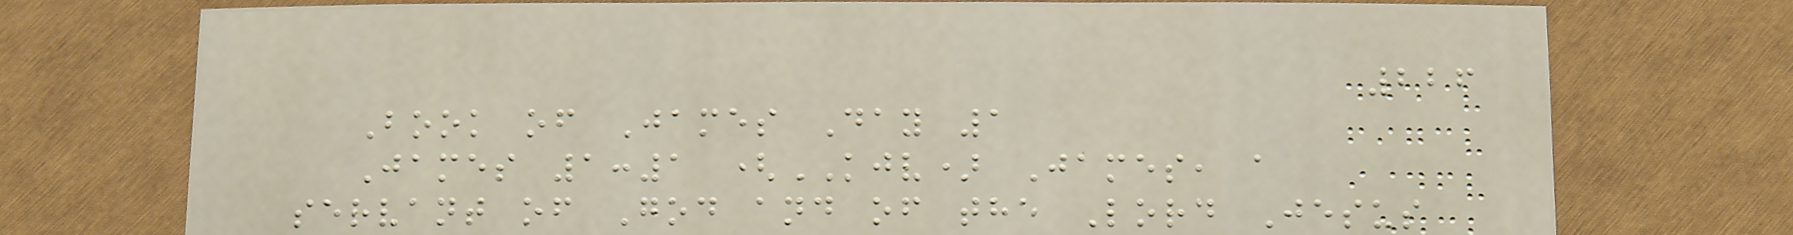226
Book of James Day 1
James 1:1 (KJV) James, a
servant of God and of the Lord Jesus
